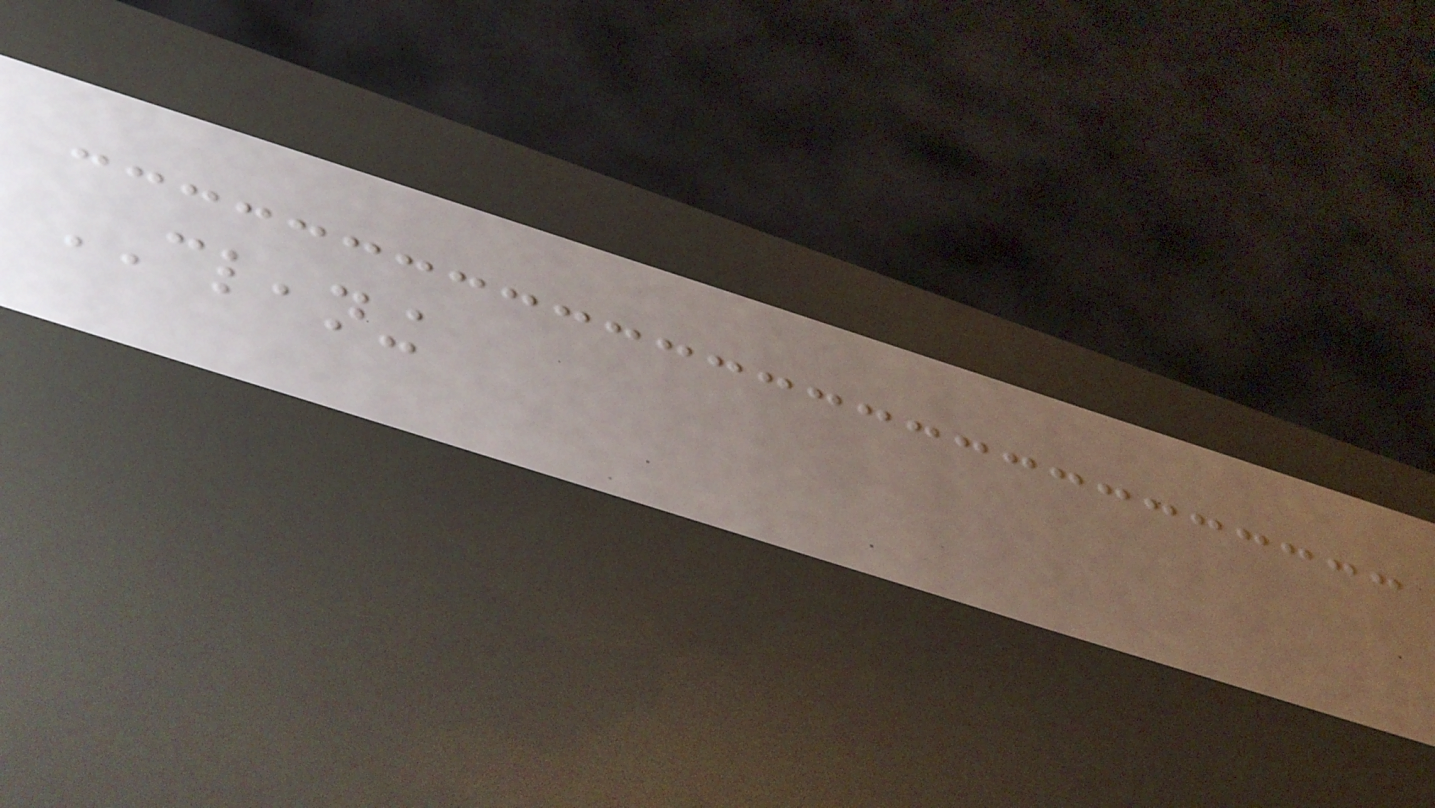CLEANING
